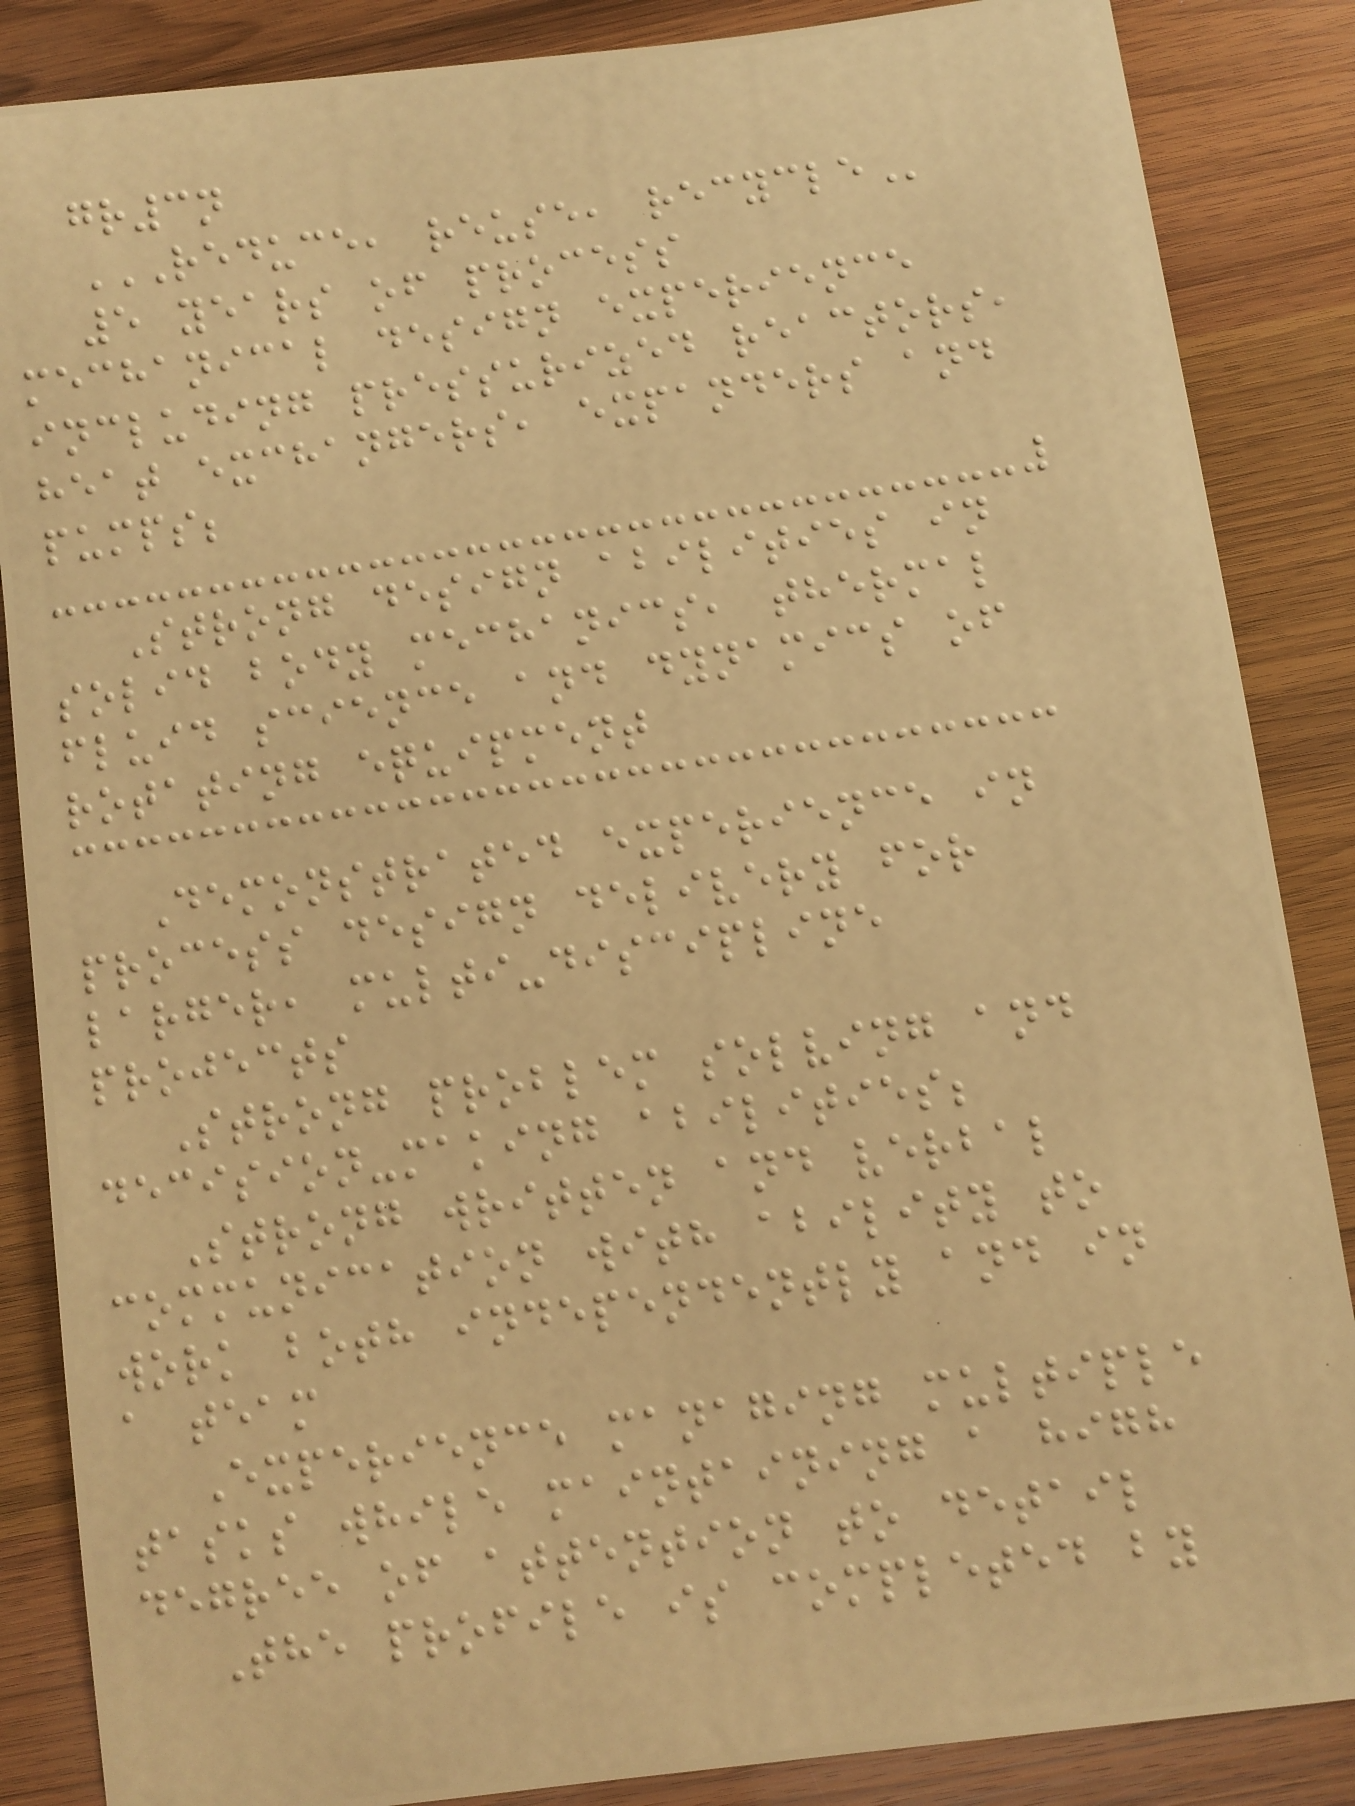gr3n
REDUCE, REUSE, RECYCLE
5 years of process
mechanical design experience
including pressurized reactors,
heat exchangers, expanders and
pumps;
Strong design abilities in
solid body mechanics, thermal
fluid science and dynamics of
rotating equipment
Demonstrated experience in
process design delivery for
larger, multi-discipline
projects
Strong problem solving and
decision-making abilities;
Strong written and verbal
communication with ability to
work both independently and in
a team
Experience managing multiple
tasks while maintaining a high
degree of attention to detail
The profile is completed by
